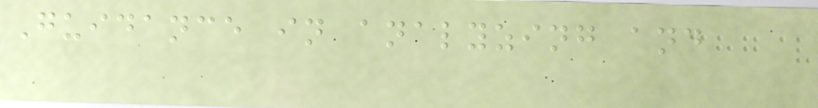Guidance in analyzing and
